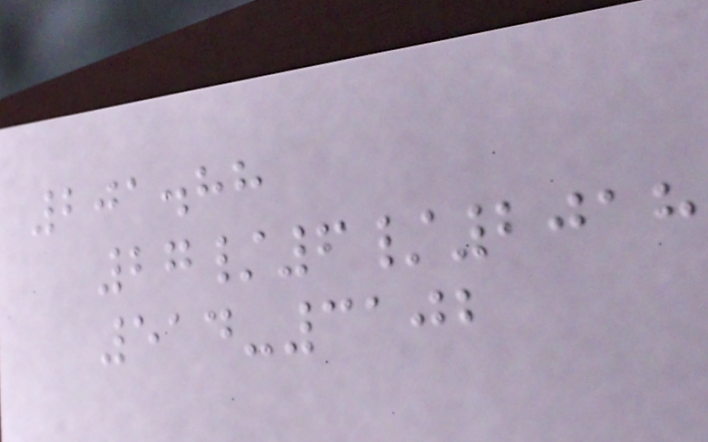201.88
27/6/2018
514-3102
